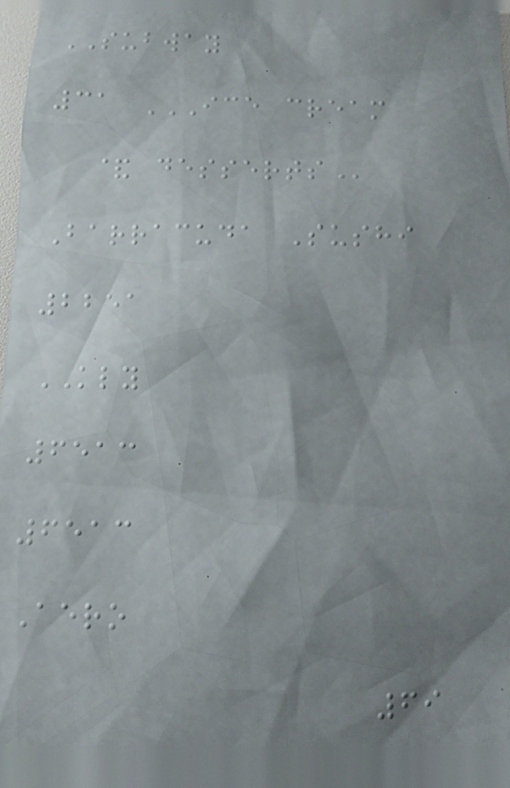SUBWAY
31 ICE CREAM
& DESSERTS
Barracuda Sushi
2251
KLY
6513
6513
Aero
69
